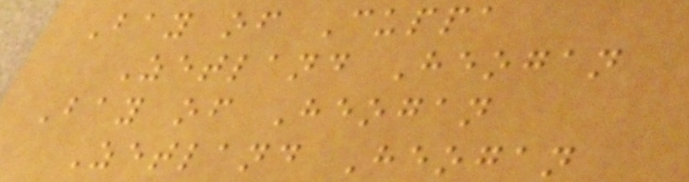Bay of Cuppa
Zetland Heogan
Bay of Heogan
Zetland Heogan
